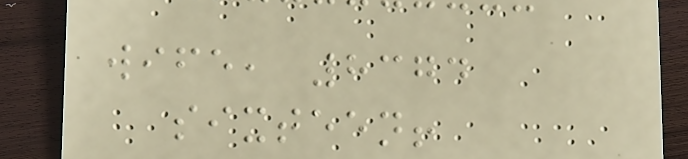wife, 8374
sixteen!
